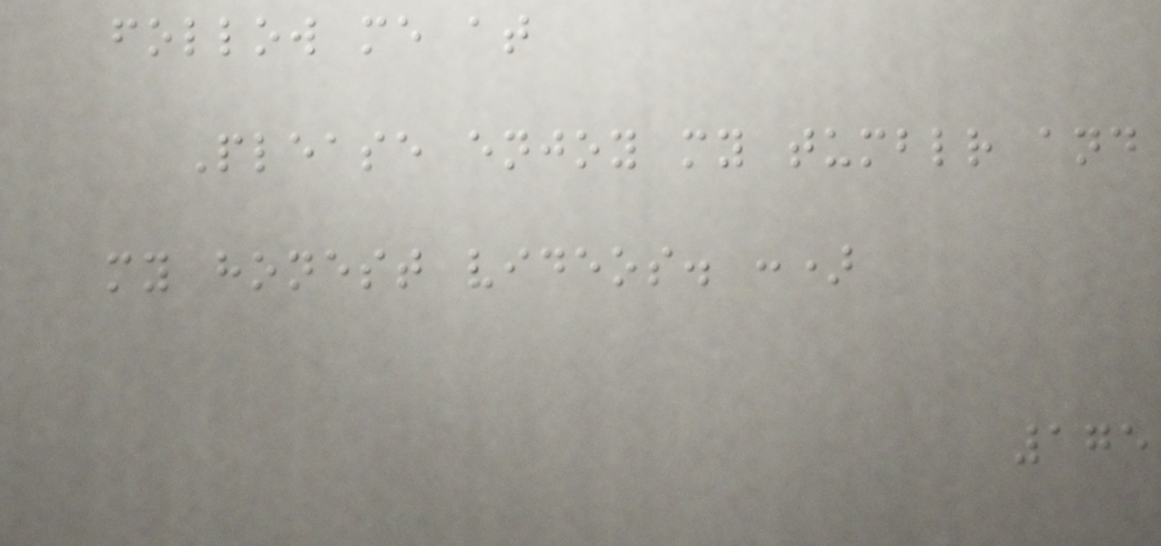follow me at
Please enjoy my tumblr and
my honest videos. :)
175
